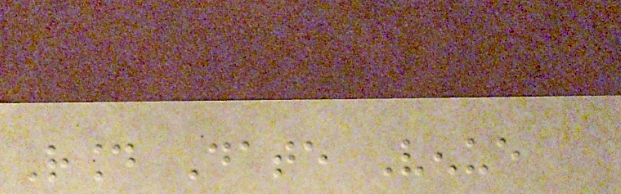Round Date Venue
